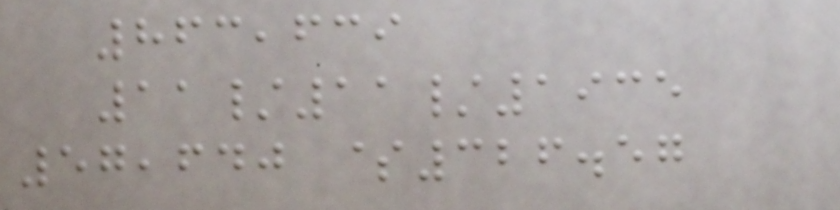863,639
11/11/1935
57,640 $326.57
